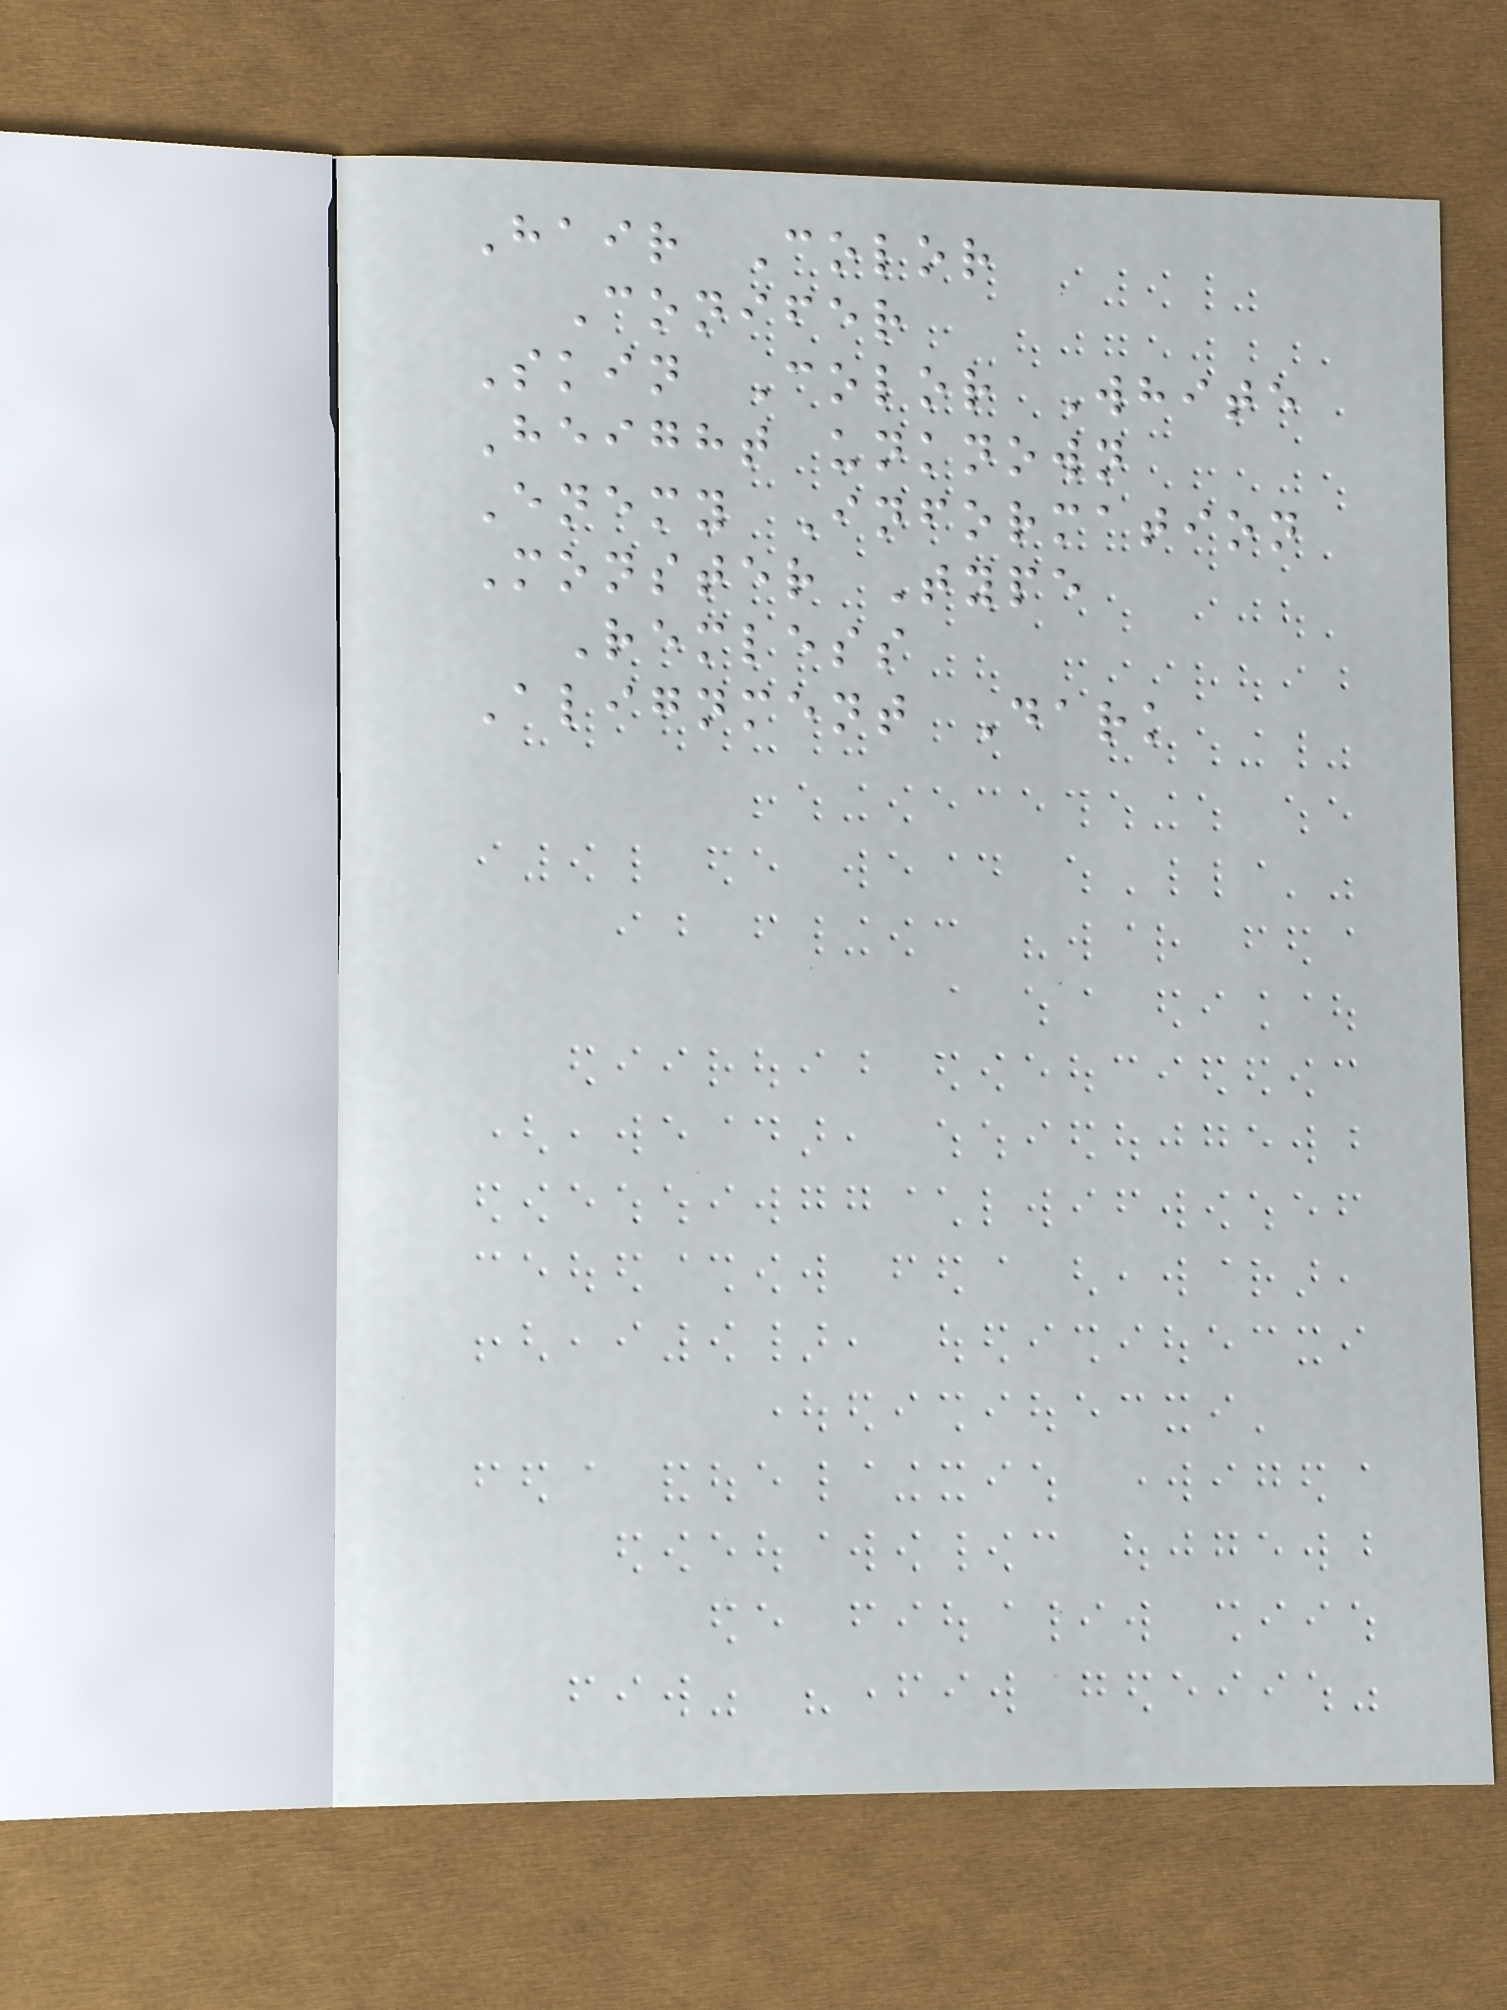Hair Color
Conifer
Skin Color White
Height unknown
Enemy Information
Monster Type
Remless
Alignment Dark
